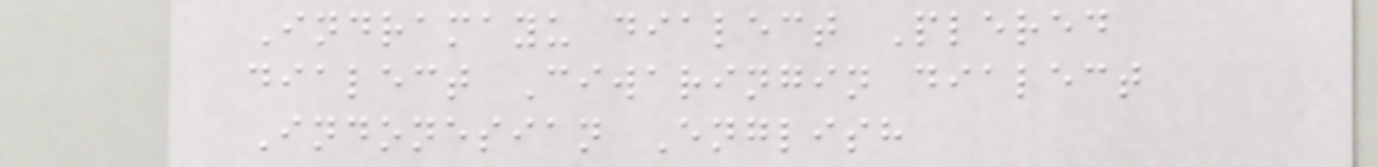Indramayu dialect Plered
dialect Ciwaringin dialect
Indonesian English
